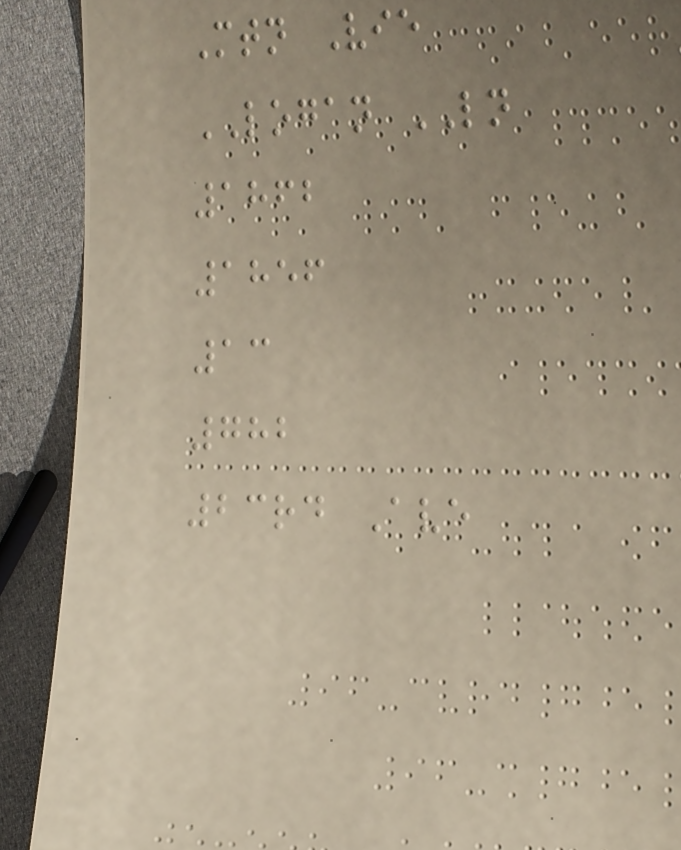Mtn Vie
LOGAN LN
1862
1856
13
782
23rd Ave
